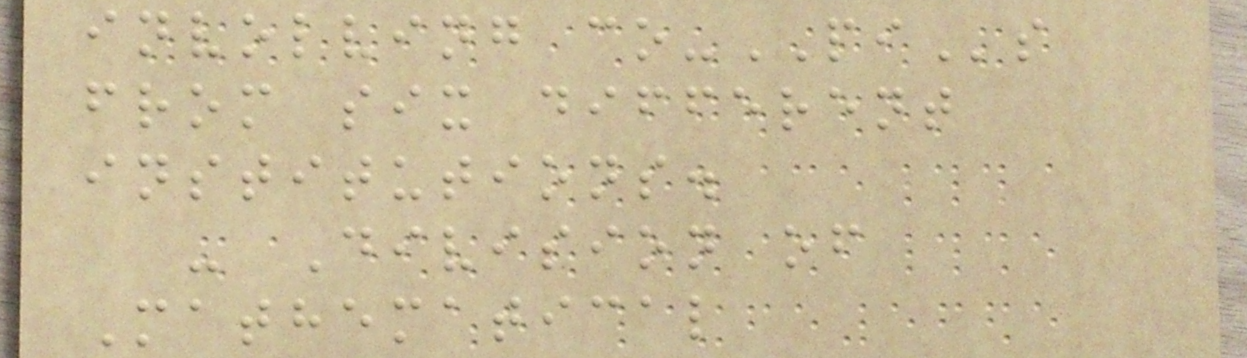involving co-PIs
from six different
institutions.
- Division of
Mathematical
